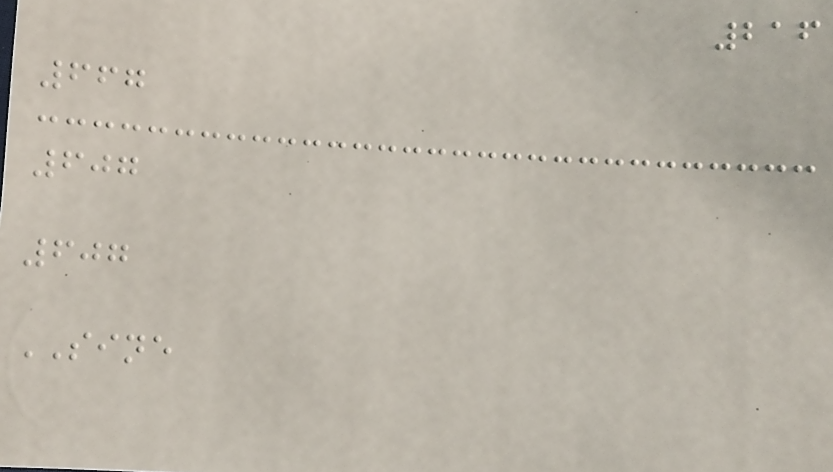216
667
607
607
SINE
